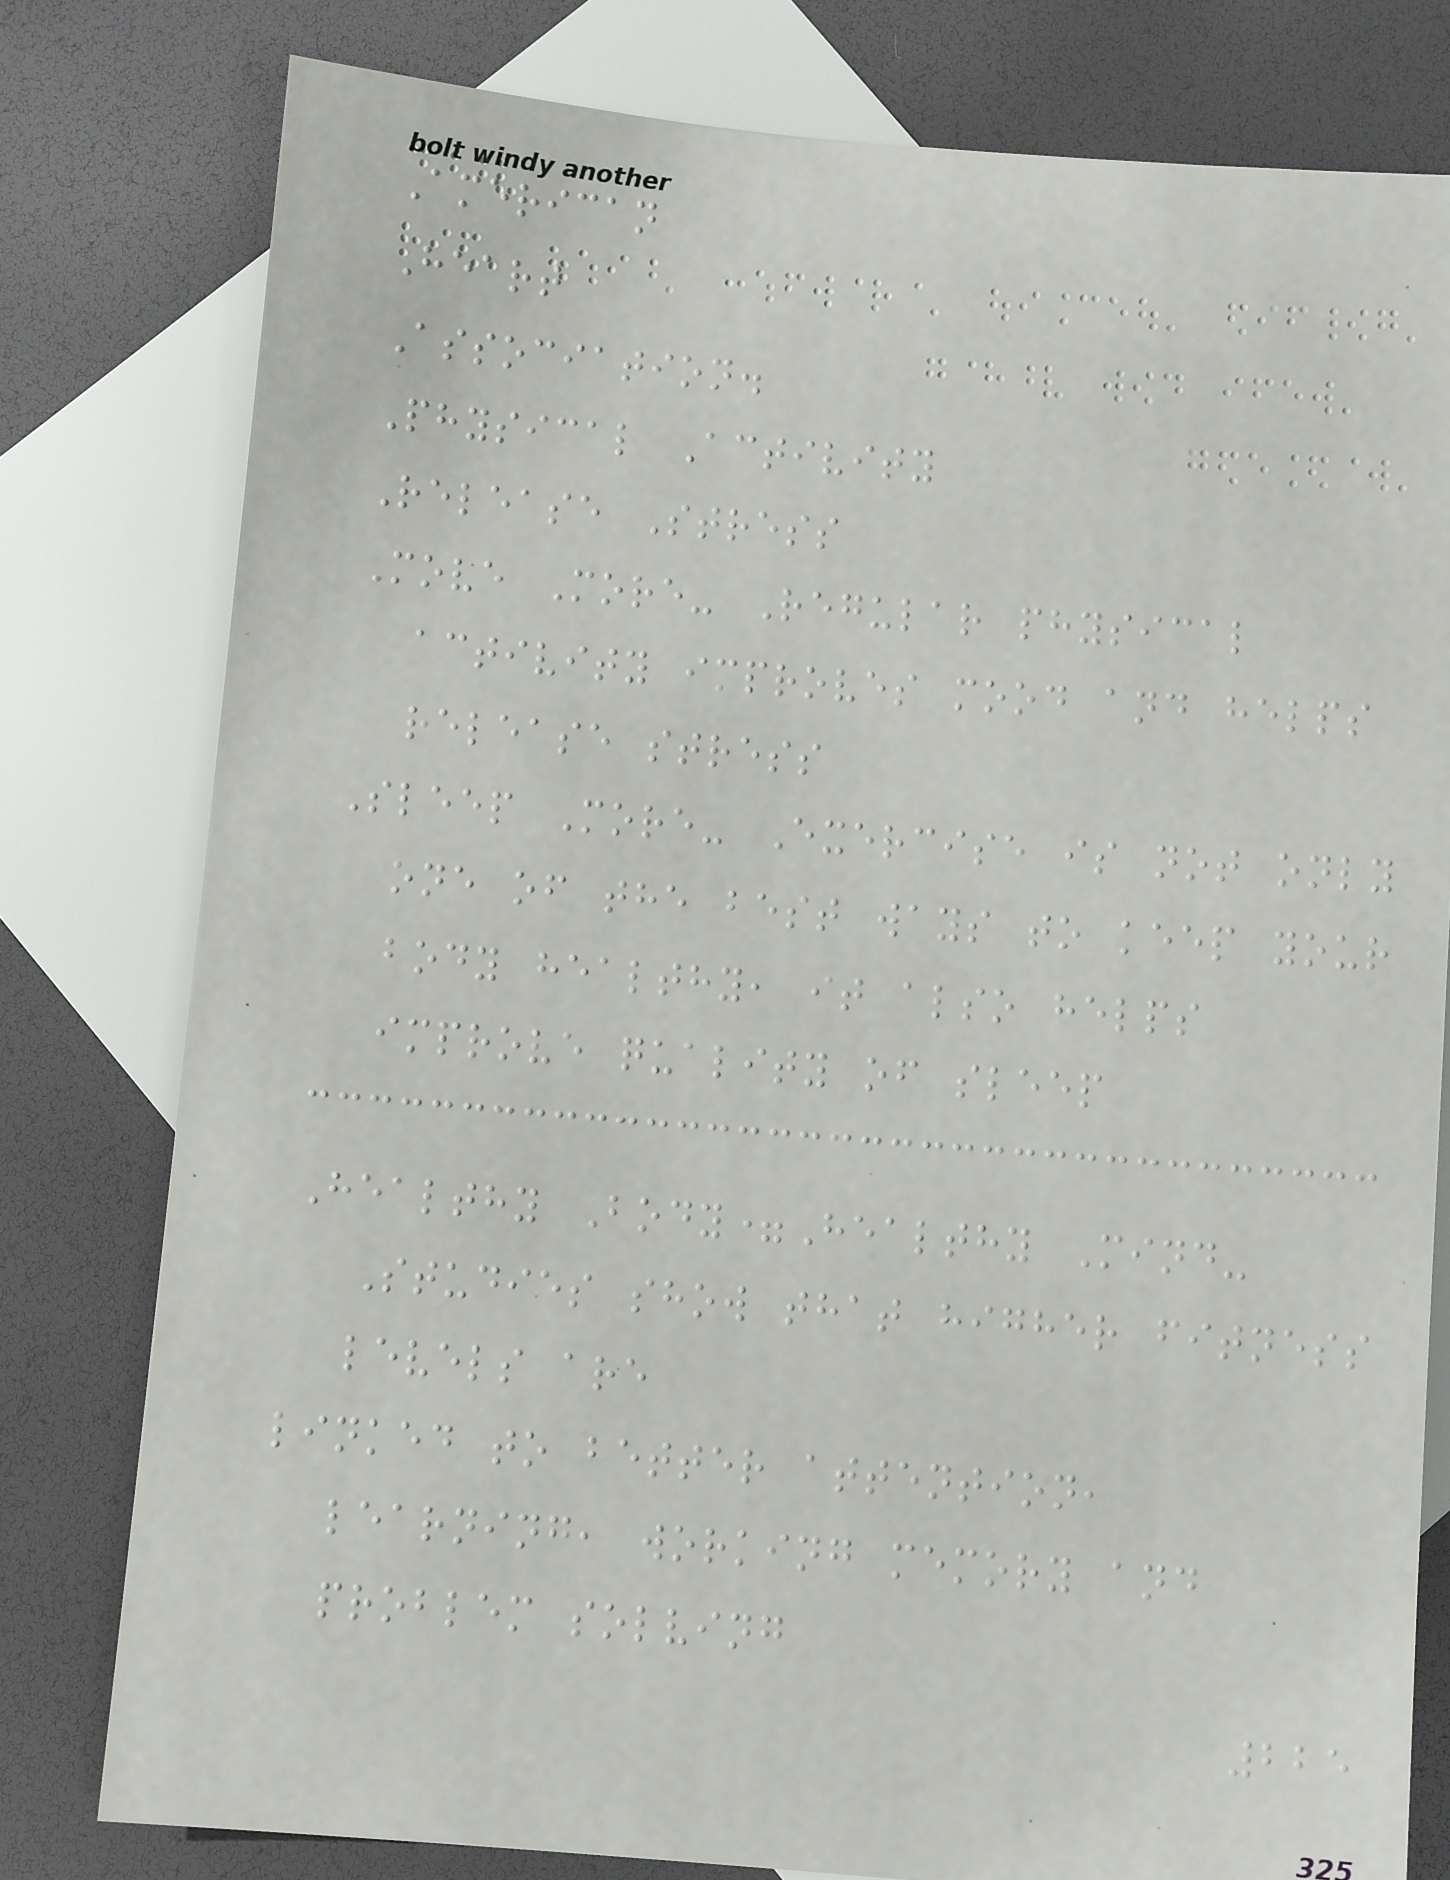American
Heart
Association.
Physical Activity
Release Stress
Move More- Regular physical
activity improves mood and helps
release stress
Sleep More- Exercise is not only
one of the best ways to keep your
body healthy, it also helps
improve quality of sleep
Healthy Body=Healthy Mind-
Studies show that higher fitness
levels are
linked to better attention,
learning, working memory and
problem solving
225
